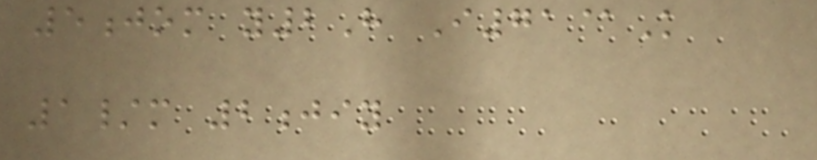5jom y2H I71@K
1/m 2jiy
